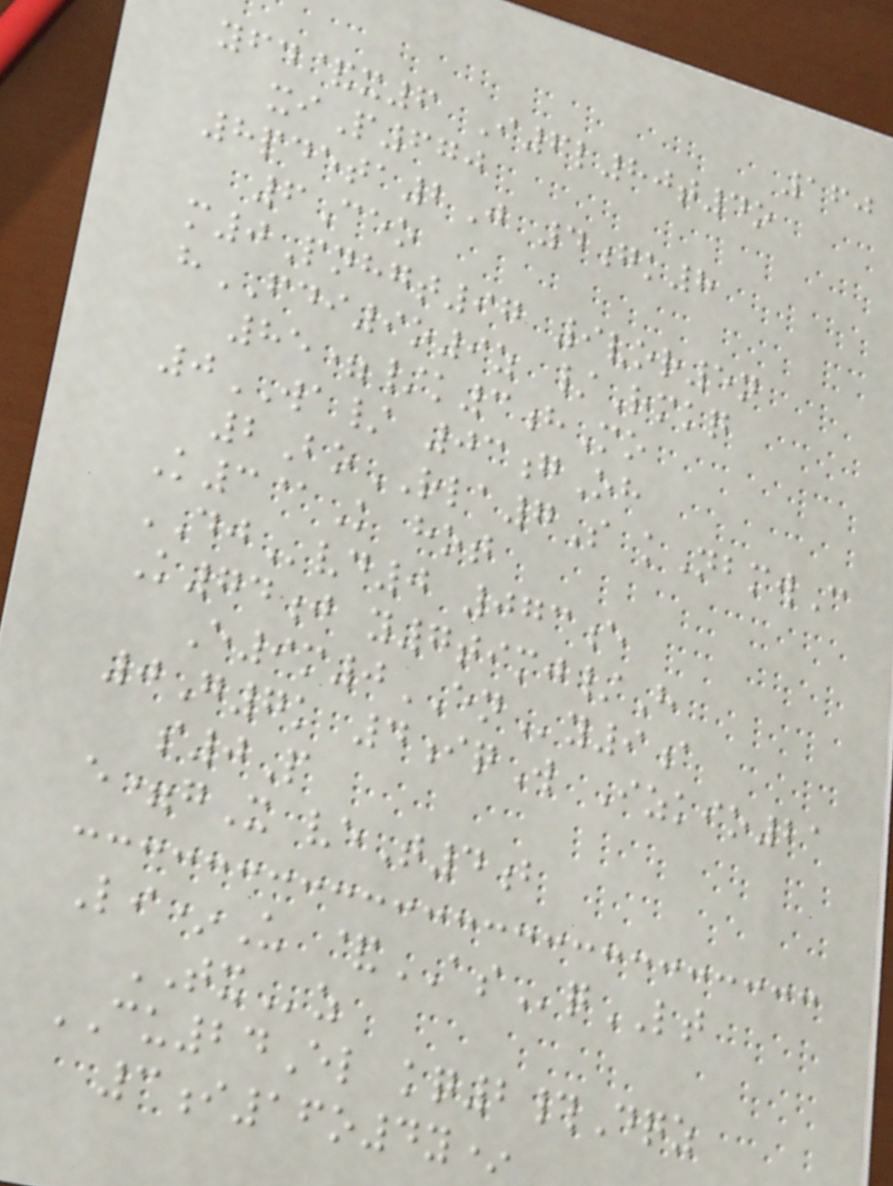160
yfd&x6 I6l80t4o
xiP670
8pdeta2J 4gk8
6Ceo
m0Pnhgt97 9vor5n
hFDI9o9z /Rmkq
85=/k3hMo
0WA/ 03gOh
2BoRLA7S kNbmwC
K3@K hot
DJvd0 073e
K74j y7timj/H
E9m0ENy9a
0G7k 4iqW Izkio21
s0P
e=gX veT4b
Li*U &ASqLT
TXz
CU24El kq2#Dqz
3i16o4y*
